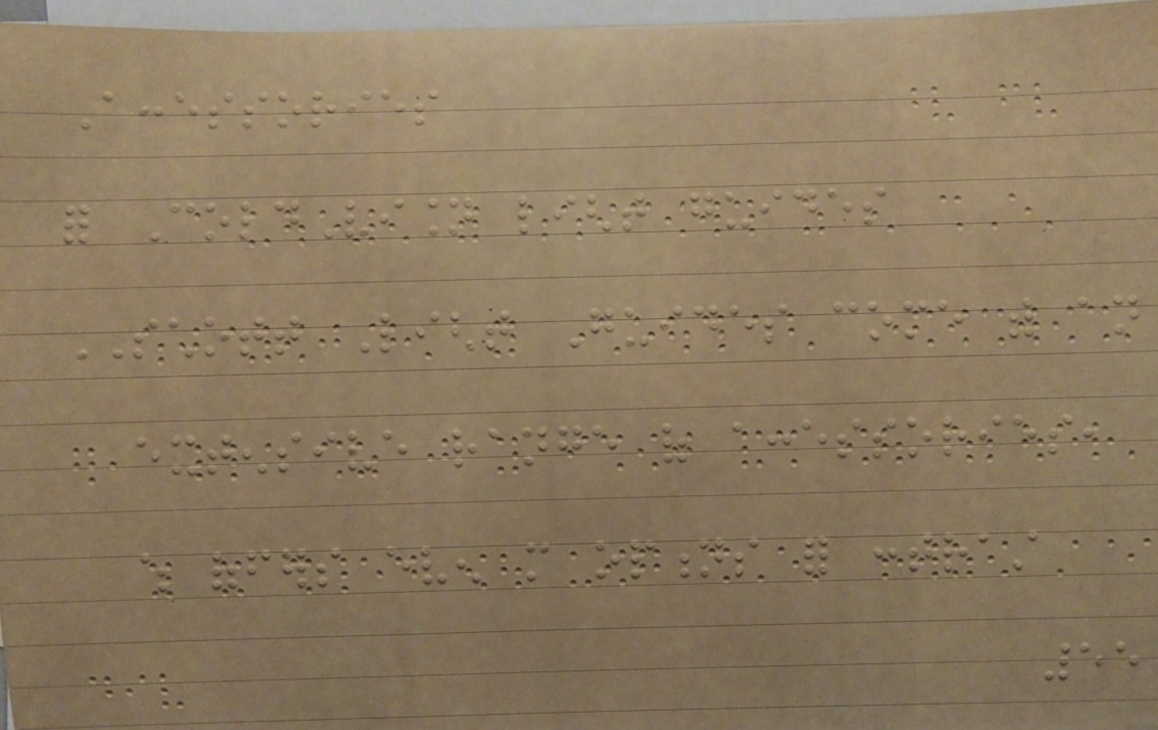Accessories
for ColdVision light guides
SCHOTT Light Guides come with an
extensive range of accessories,
which offers even more options for contrast
55
